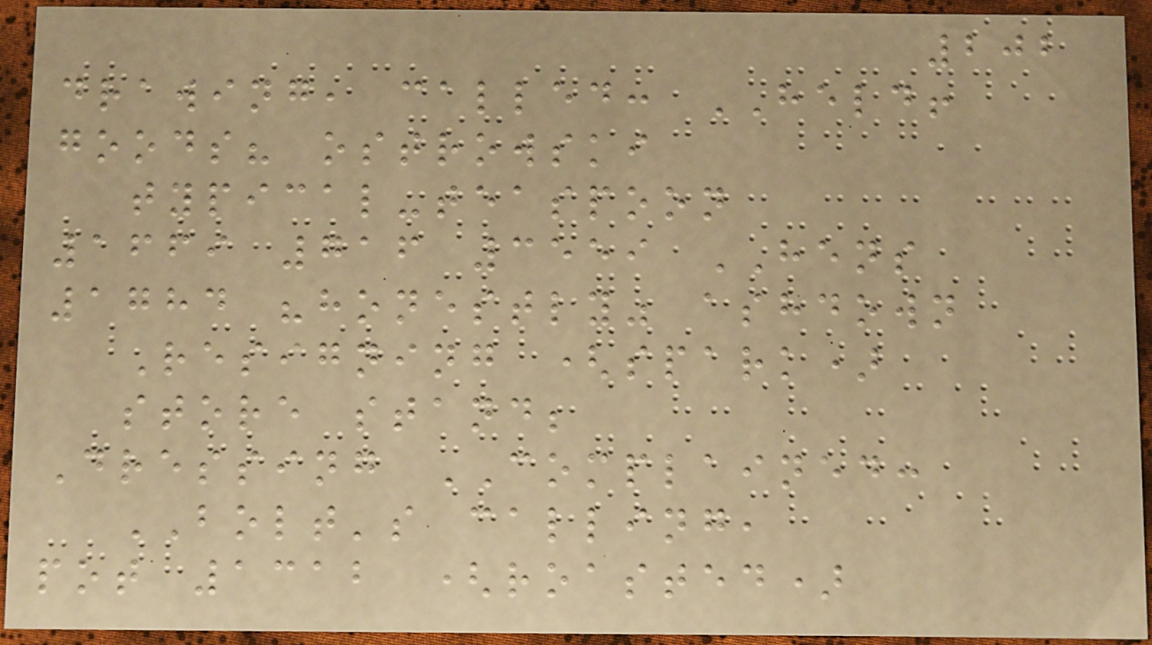202
drawing, called: HELD!
goods? ostrowski
typical-teaspoon
1669 716 3559 HENS
1784 "honestly" ashdown
Resigning (spark)
store stand;
Dressing COMPLAINED:
BOLT's calling,
pot 1312 (roasted)
